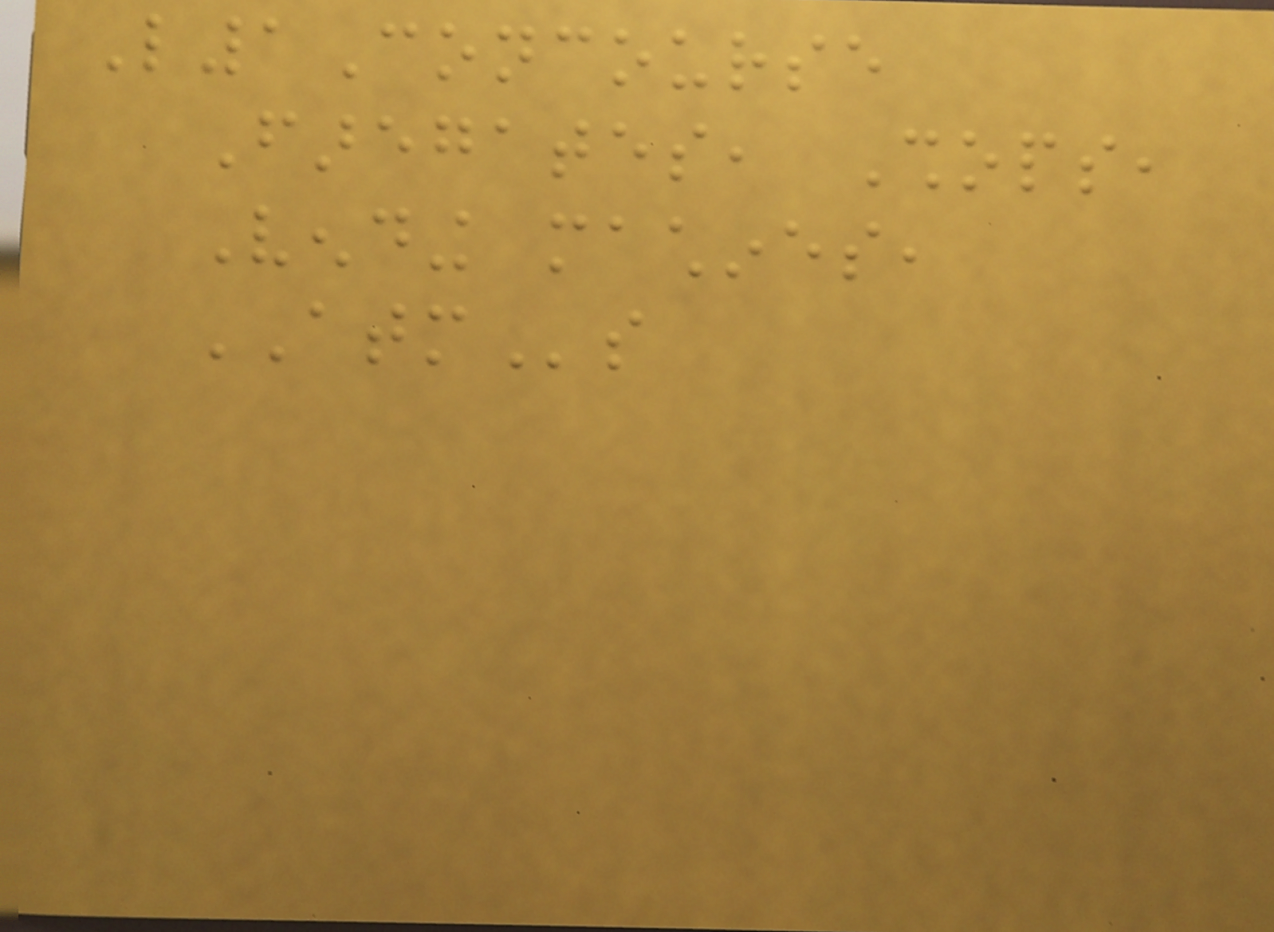L1Concourse
Faregates, Shops,
Vending machines,
ATMs
